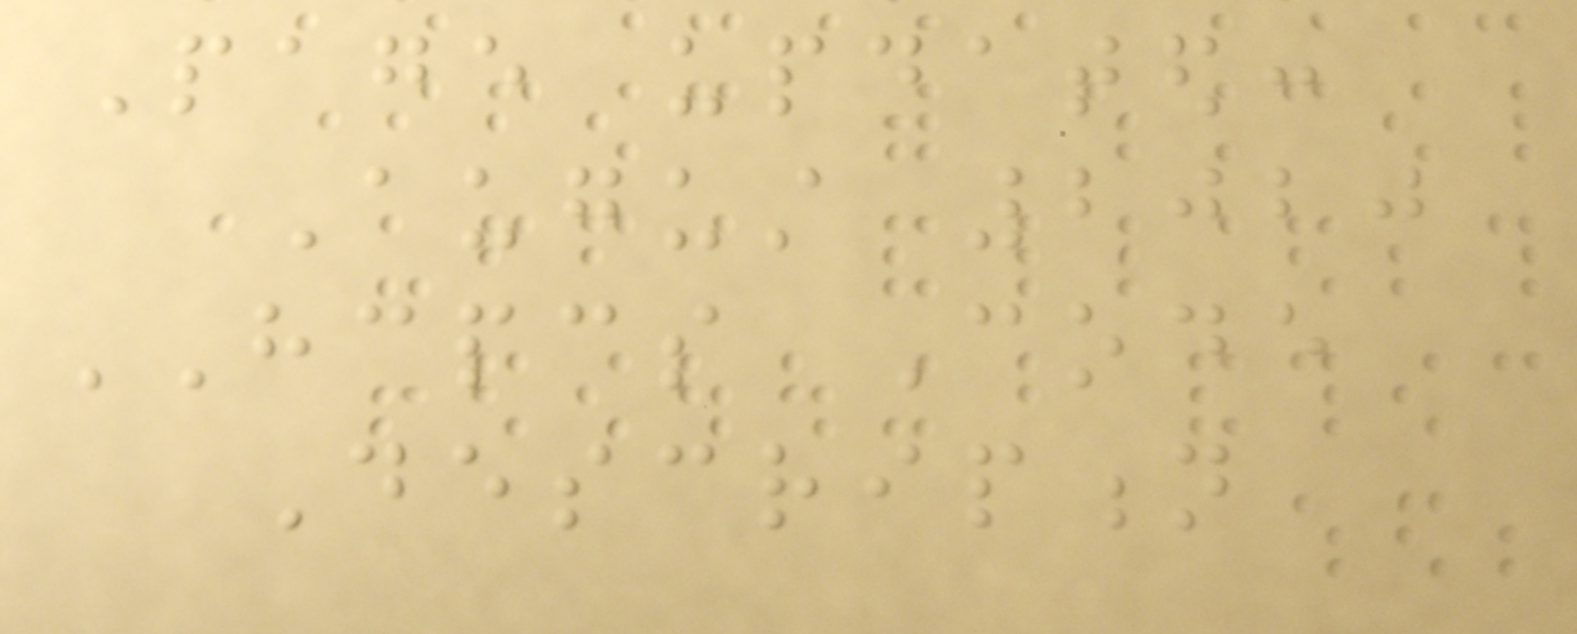Page updated:
August 2020
HCPCS Code
Description
